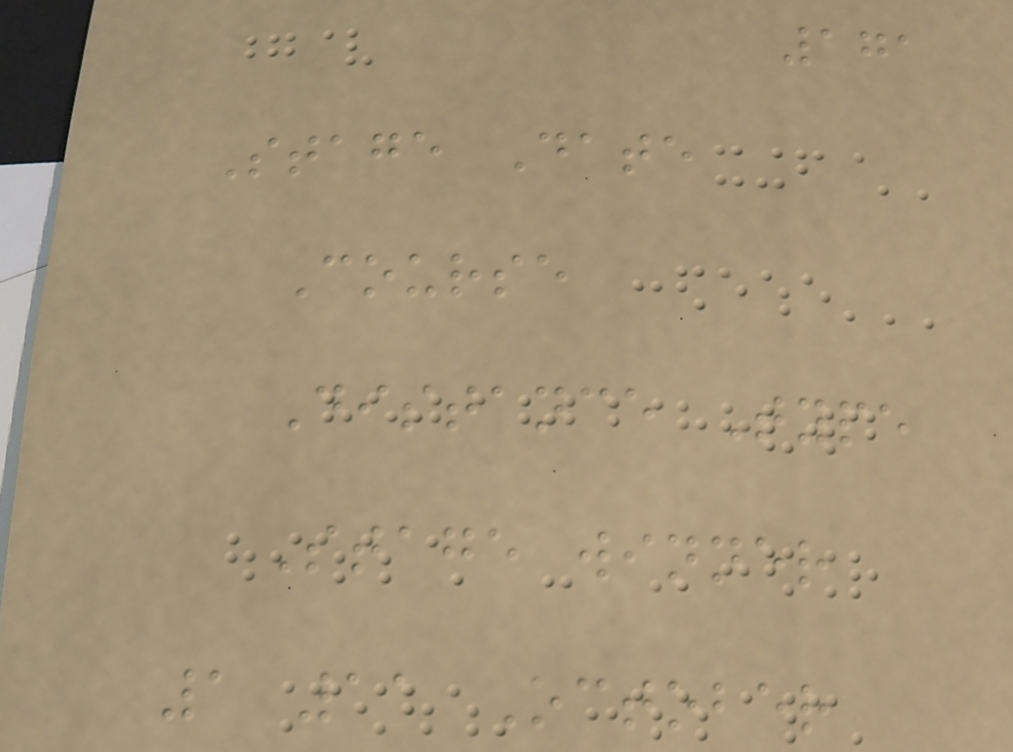171
Stage Date
Course
Distance Type
Stage winner
1 11 October
